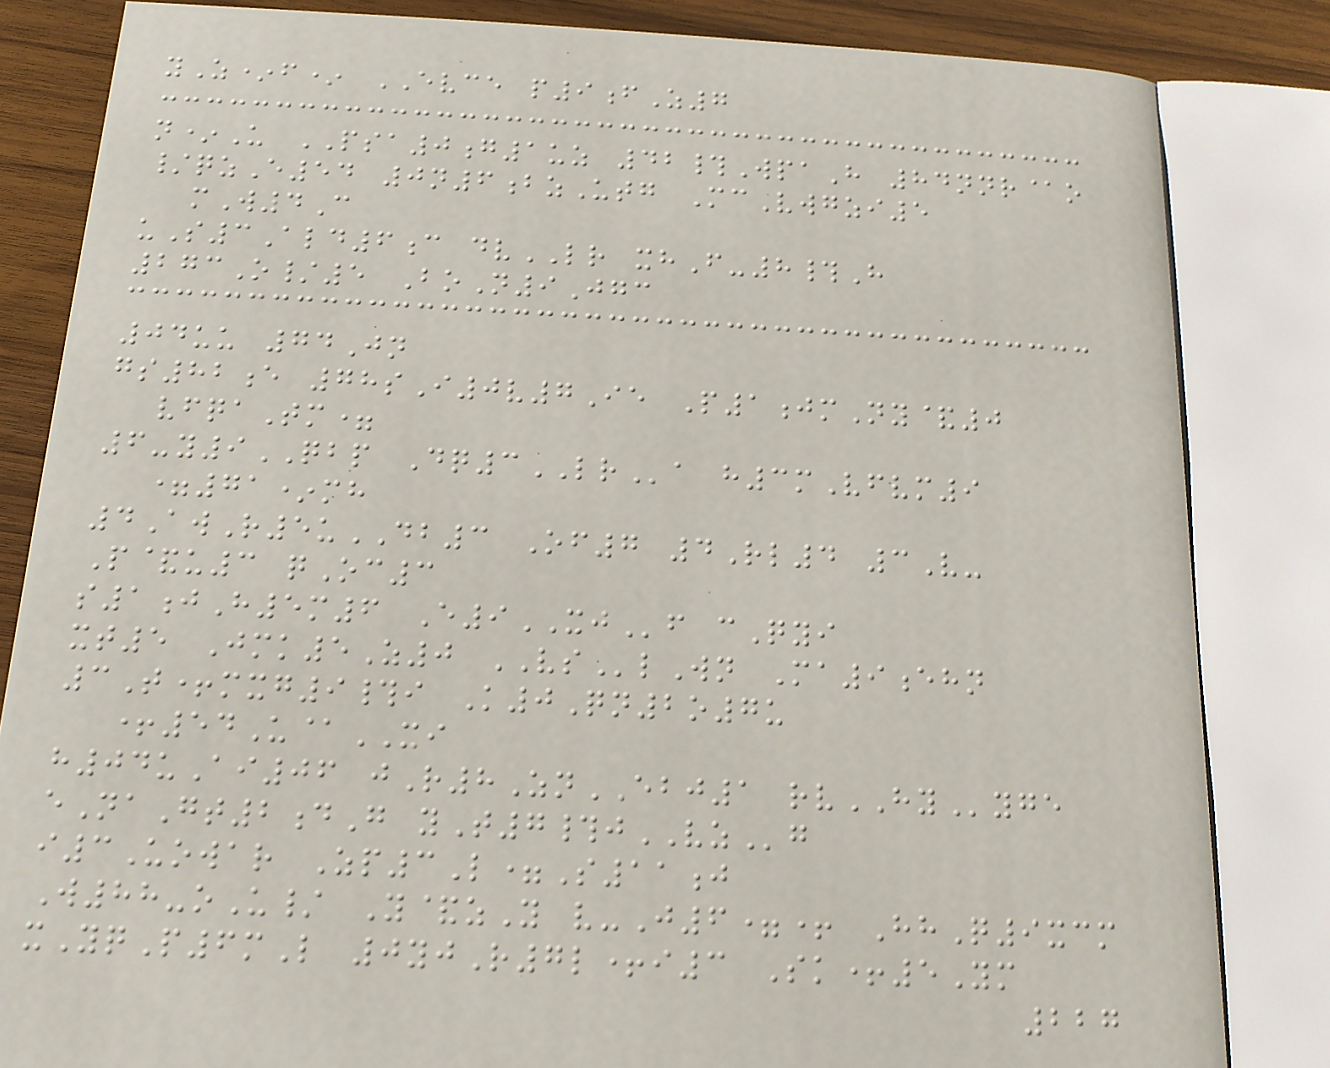yZ*f* EVCE p9fZ7
n*U PSA0g1uz 42#WpaH 84nnr@o
/qzE54 0n6bzUtg McVwgzi5
mW4C
uS3Ald6c dvLR xhF-8#H
273O/5 BoN9Jgc
04uu 74Jn
gs82e 78sI0v7Ie P1jmNy&0
vfqaTm=
6-y9QBP Dq3LRa h3mVfvm9
=71*mh
4AwR5uDB3 Of7 4Rl4 3V-
P&u3 qOc3
s1jH5m6 E9XJf cQyi
xt5 Jmk5Z0 VSlWn Ma9ehn
3T+mxg9#i K0Qn2o7u
+54U@XI
h04uAi06 jR8ZnEBJ1 rvHYyge
eNaGt2dG yT7#jVZg
i3Uowar Zp3L=S11j
W88-oU/ Y&zY v-J6=+ HhQ9xcm
xYqP6mL 0yjR7l+i3 Sk+5Ym
227
